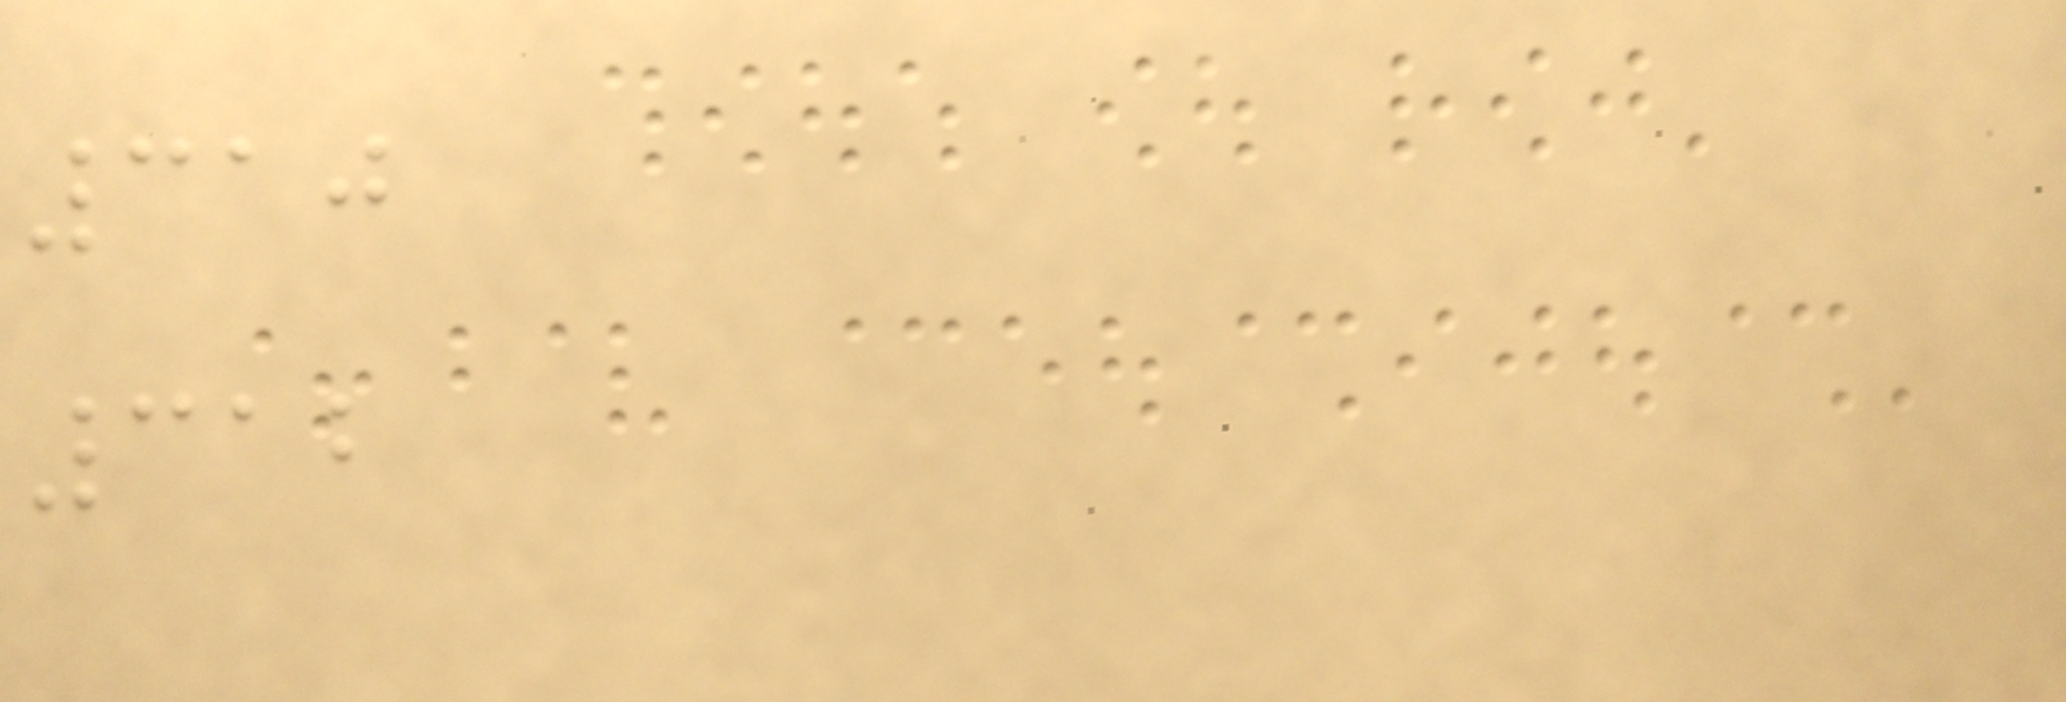310
312
